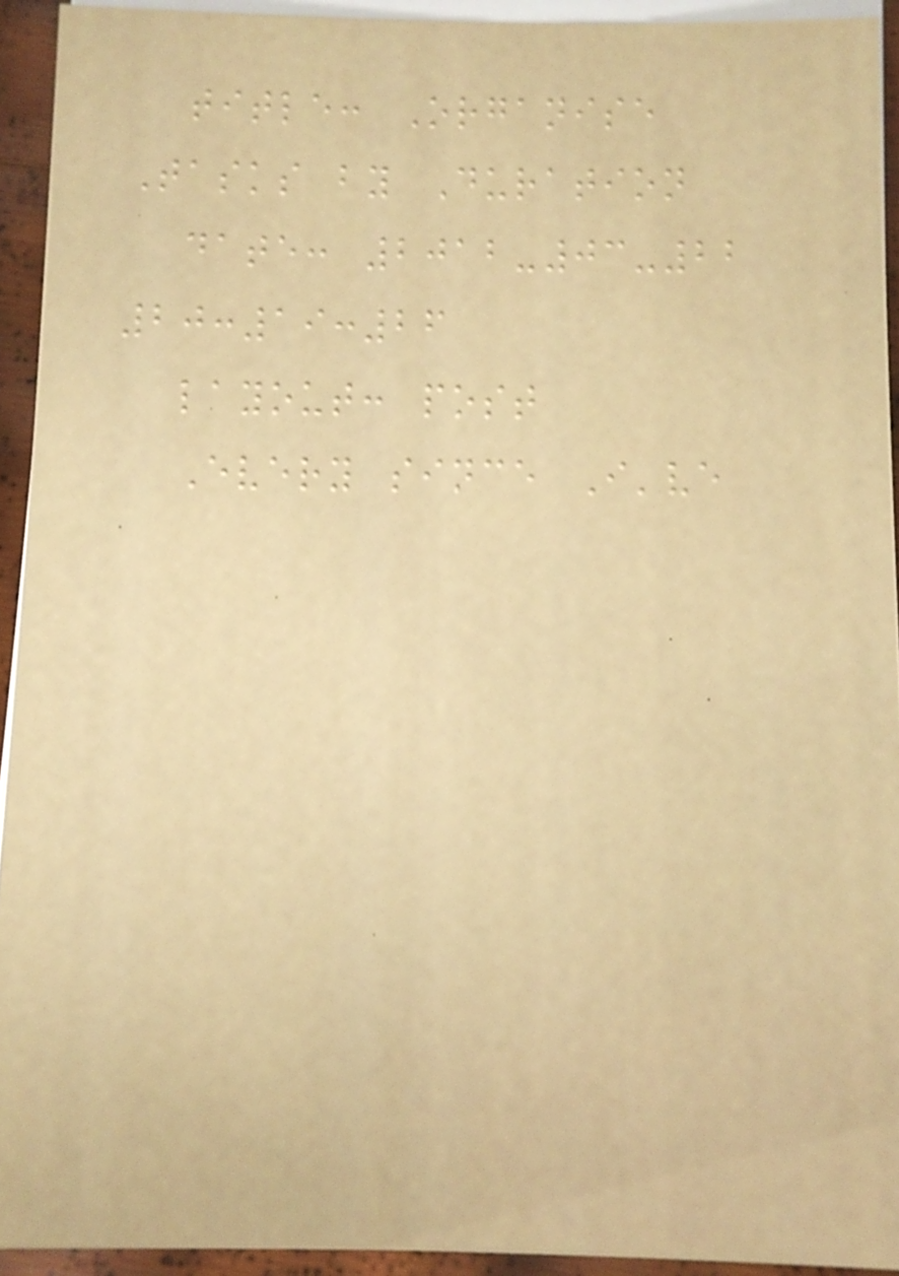title: Organise
Tasks by Duration
date: 2012-03-22
20:19:26
layout: post
Every since I've
